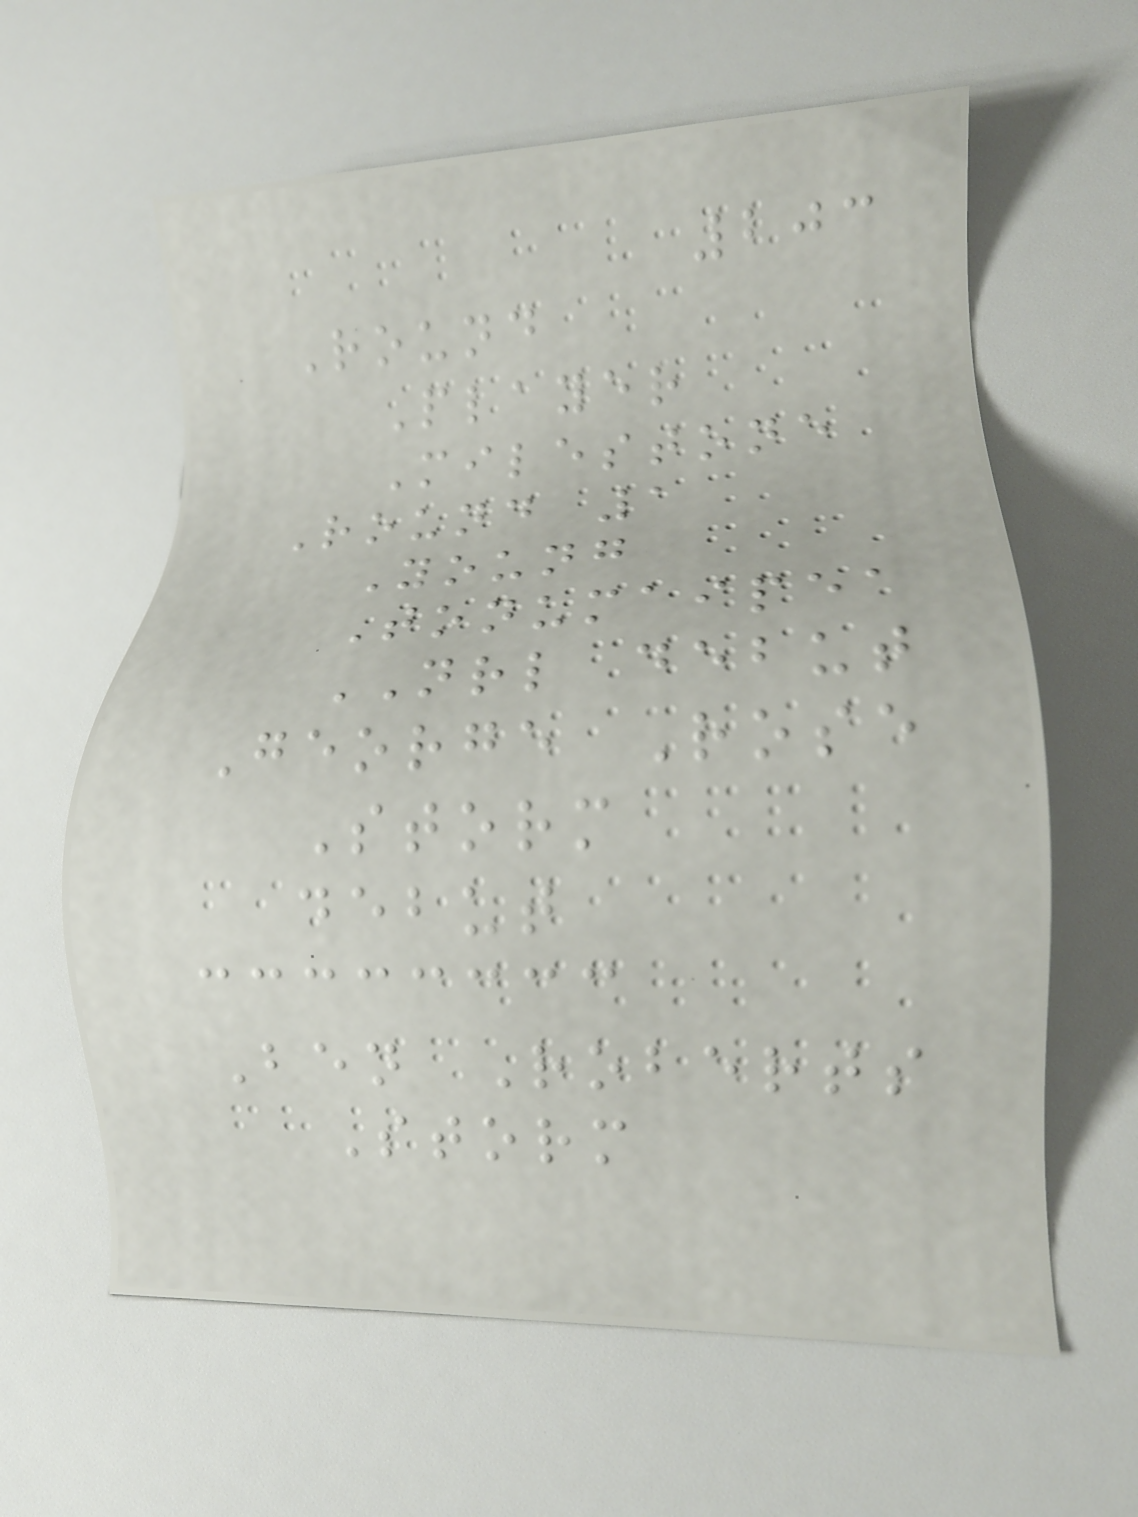203
Round
Player
Milestone
Round 1
Young
Tonumaipea
NRL debut
George Rose
Storm
debut
Ben Roberts
Storm
